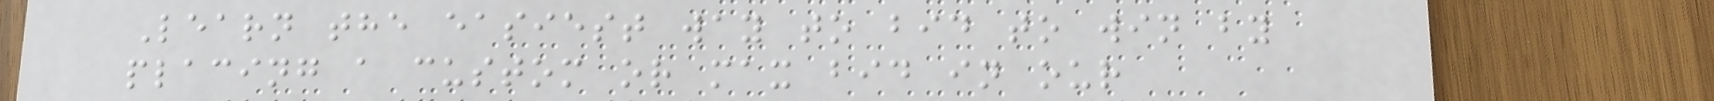Learn the easiest way to bid to win by
placing a custom or max bid in our
